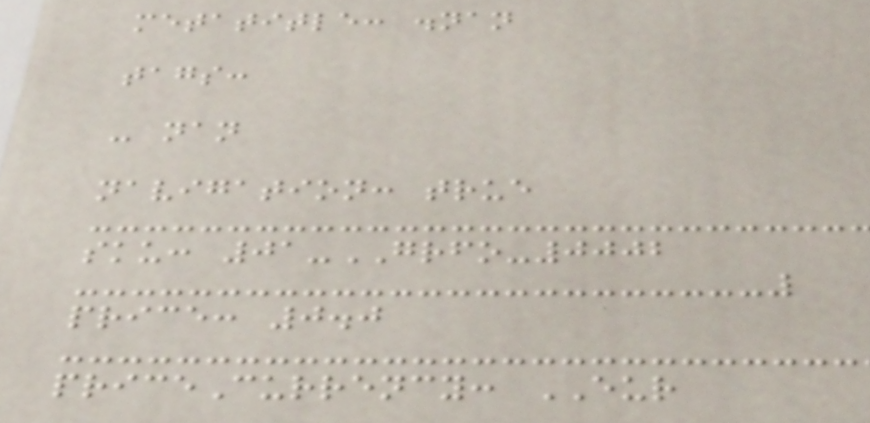metatitle: .nan
tags:
- nan
navigation: true
sku: 01-GRFO-0002
price: 0.0
priceCurrency: EUR
